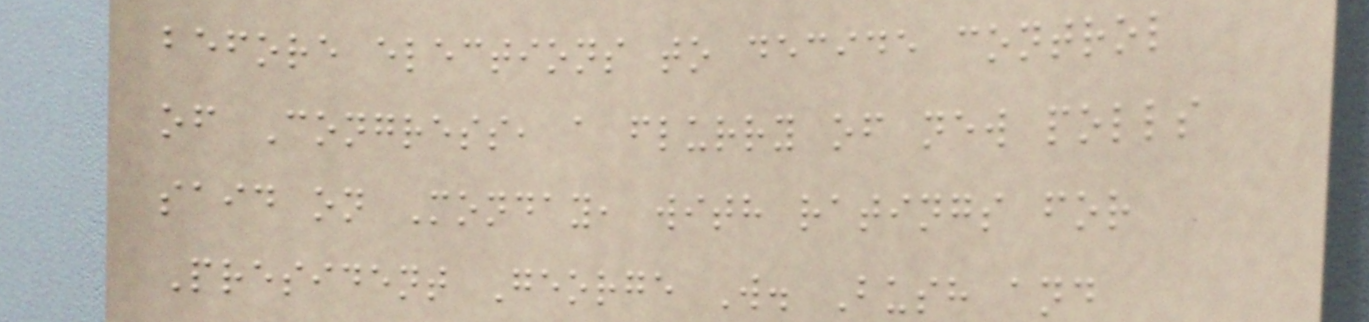before elections to decide control
of Congress, a flurry of new polls
said on Monday, with ratings for
President George W. Bush and
